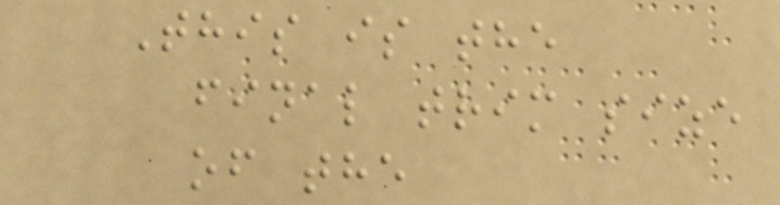This is the
final trim size
of the
